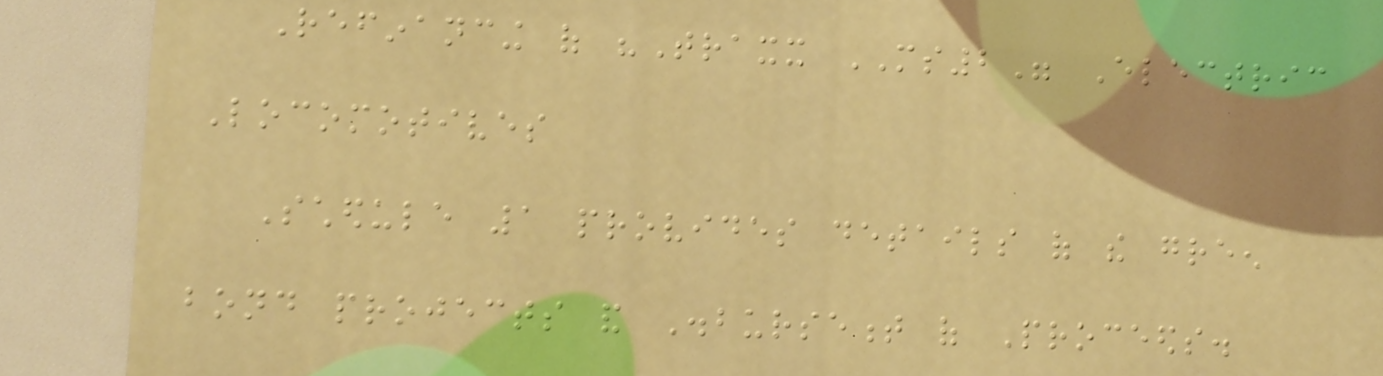Refinancing of "Traxx MS2" Electric
Locomotives
Schedule 1 provides details of the green
bond projects and Disbursement of Proceeds.
